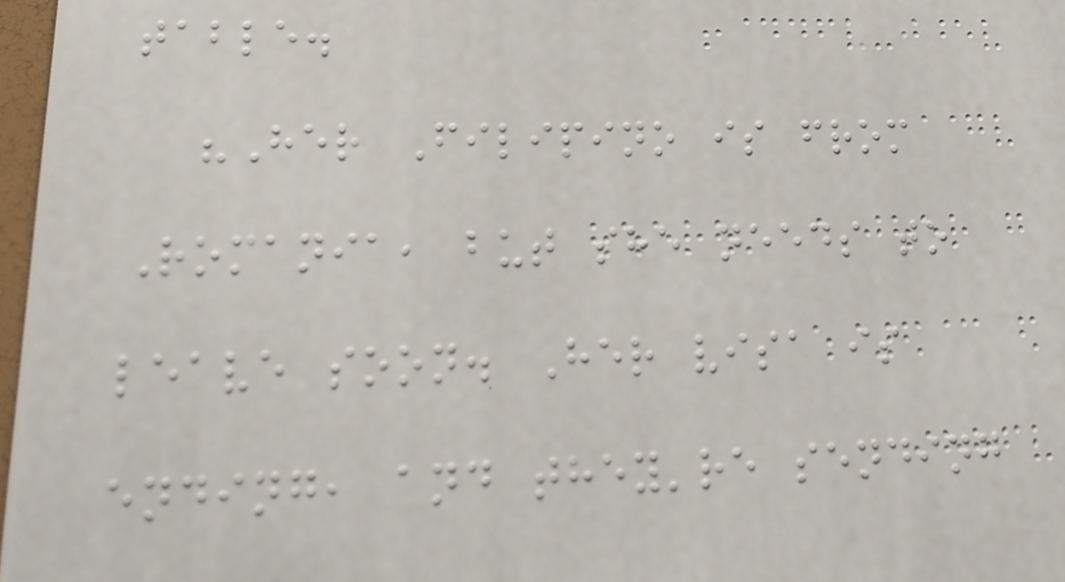table.
"Her Filipino is from
Romania, but she needs to
leave soon. Her visa is
ending, and they're sending
